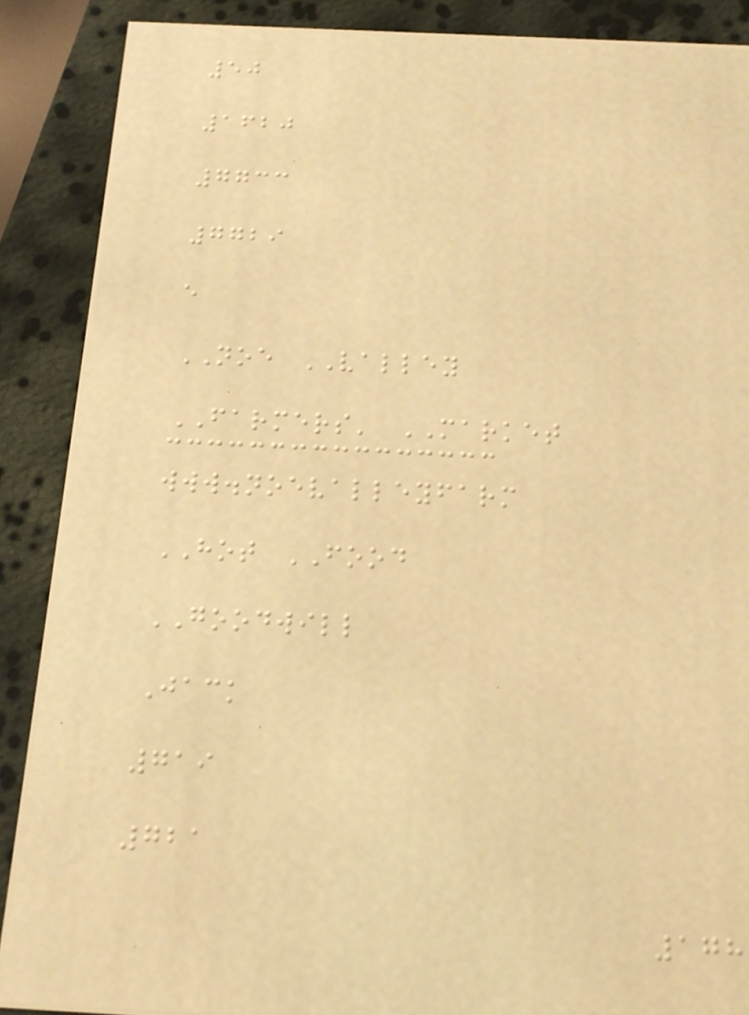50
1620
7733
7729
e
NOE VALLEY
FARMERS' MARKET
www.noevalleyfarm
HOT FOOD
GOODWILL
Jack
719
721
178
